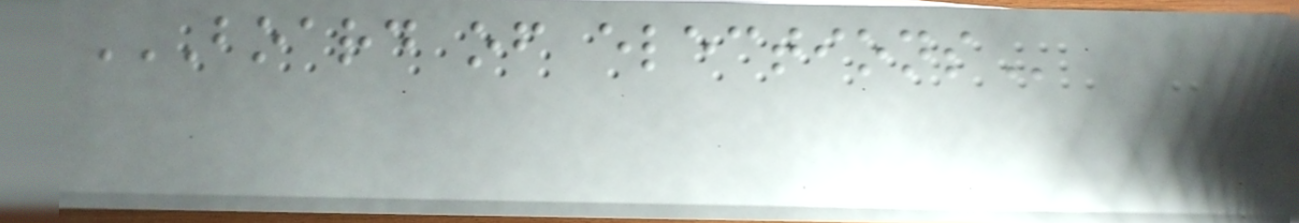BOARD OF ELECTIONS
